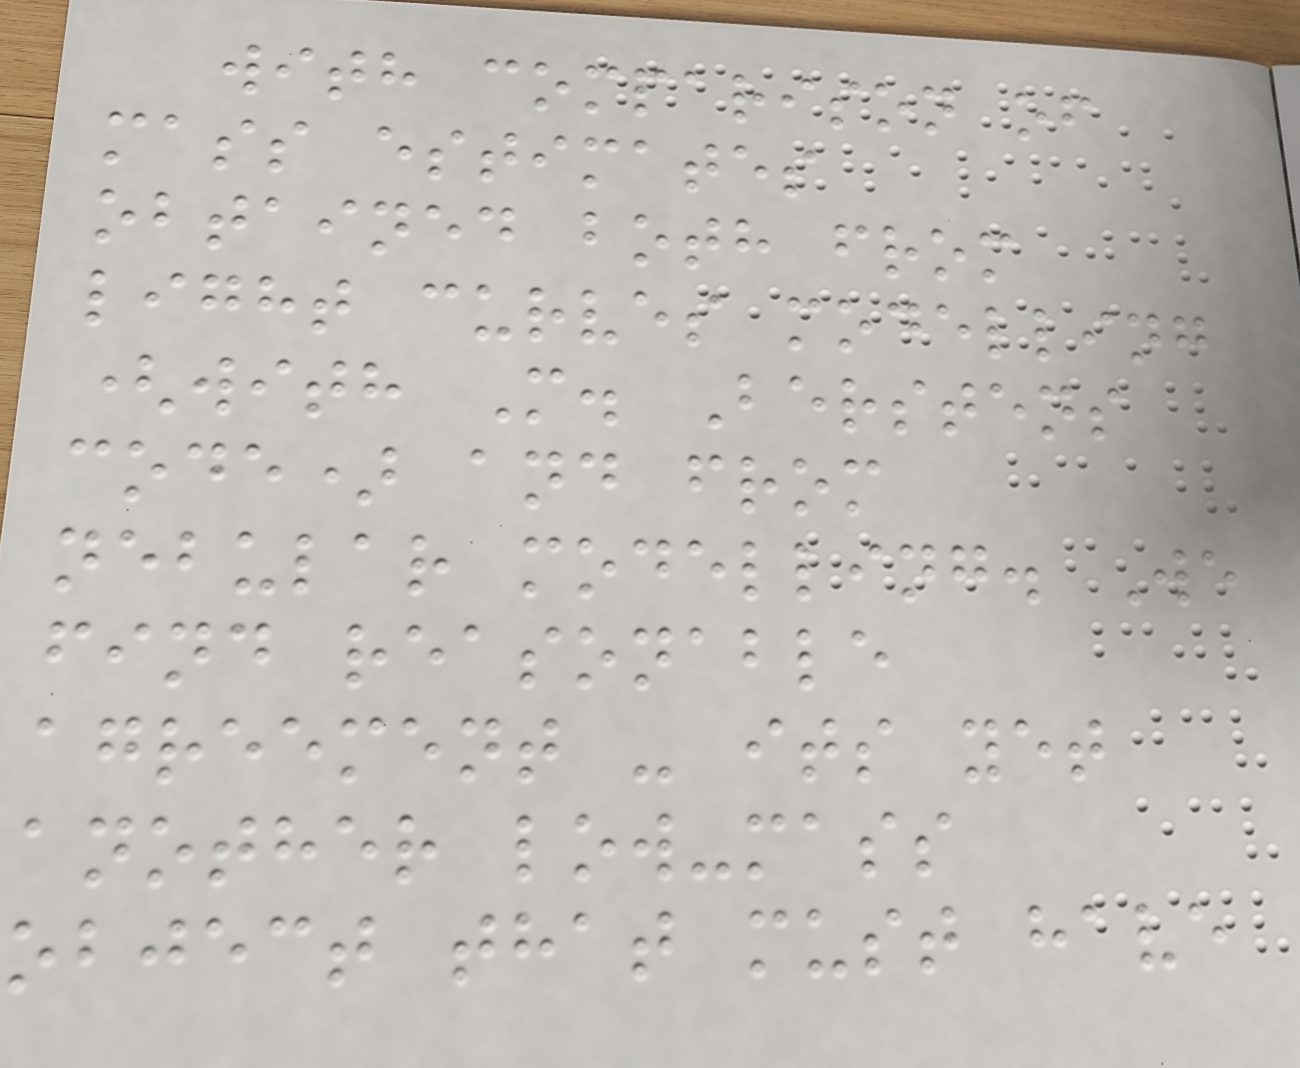with comparison of
mass estimates
obtained both from
light curves modelling
(with M. Berstens
code) and from
nebular modelling. We
find reasonable
agreement - its yet
another low-mass
object that must have
